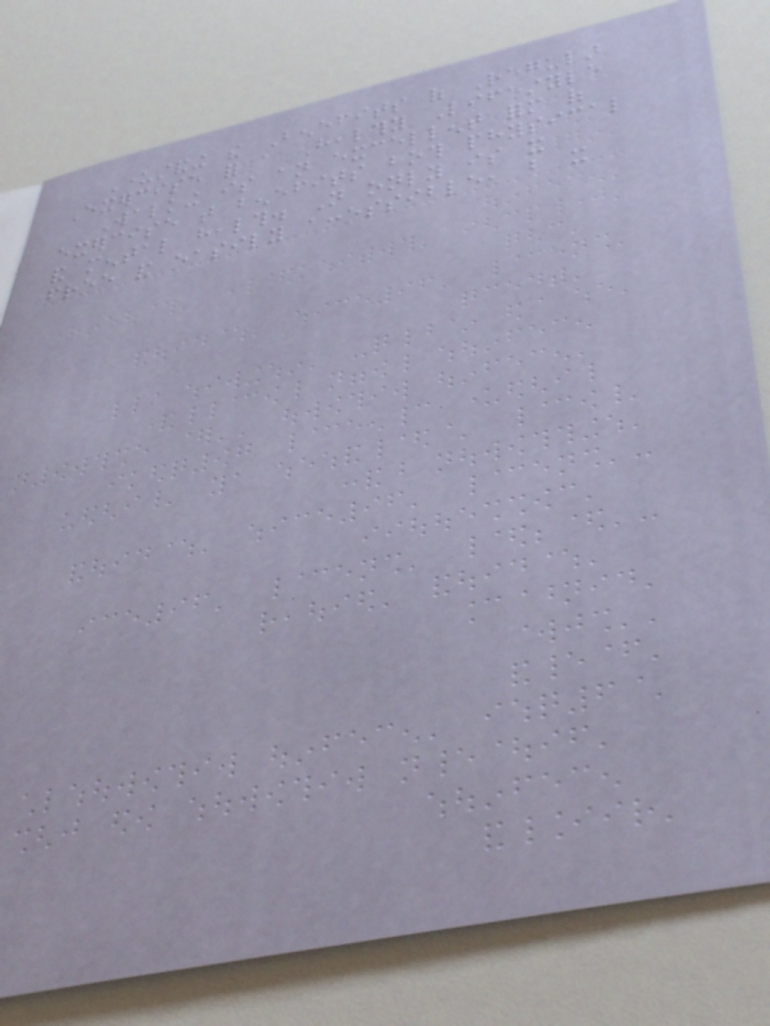Understanding the Benefits of Regular
Exercise for a Healthy Lifestyle
Walking is an excellent form of
exercise that benefits both physical
and mental health. Not only is it
free and easily accessible, but it
